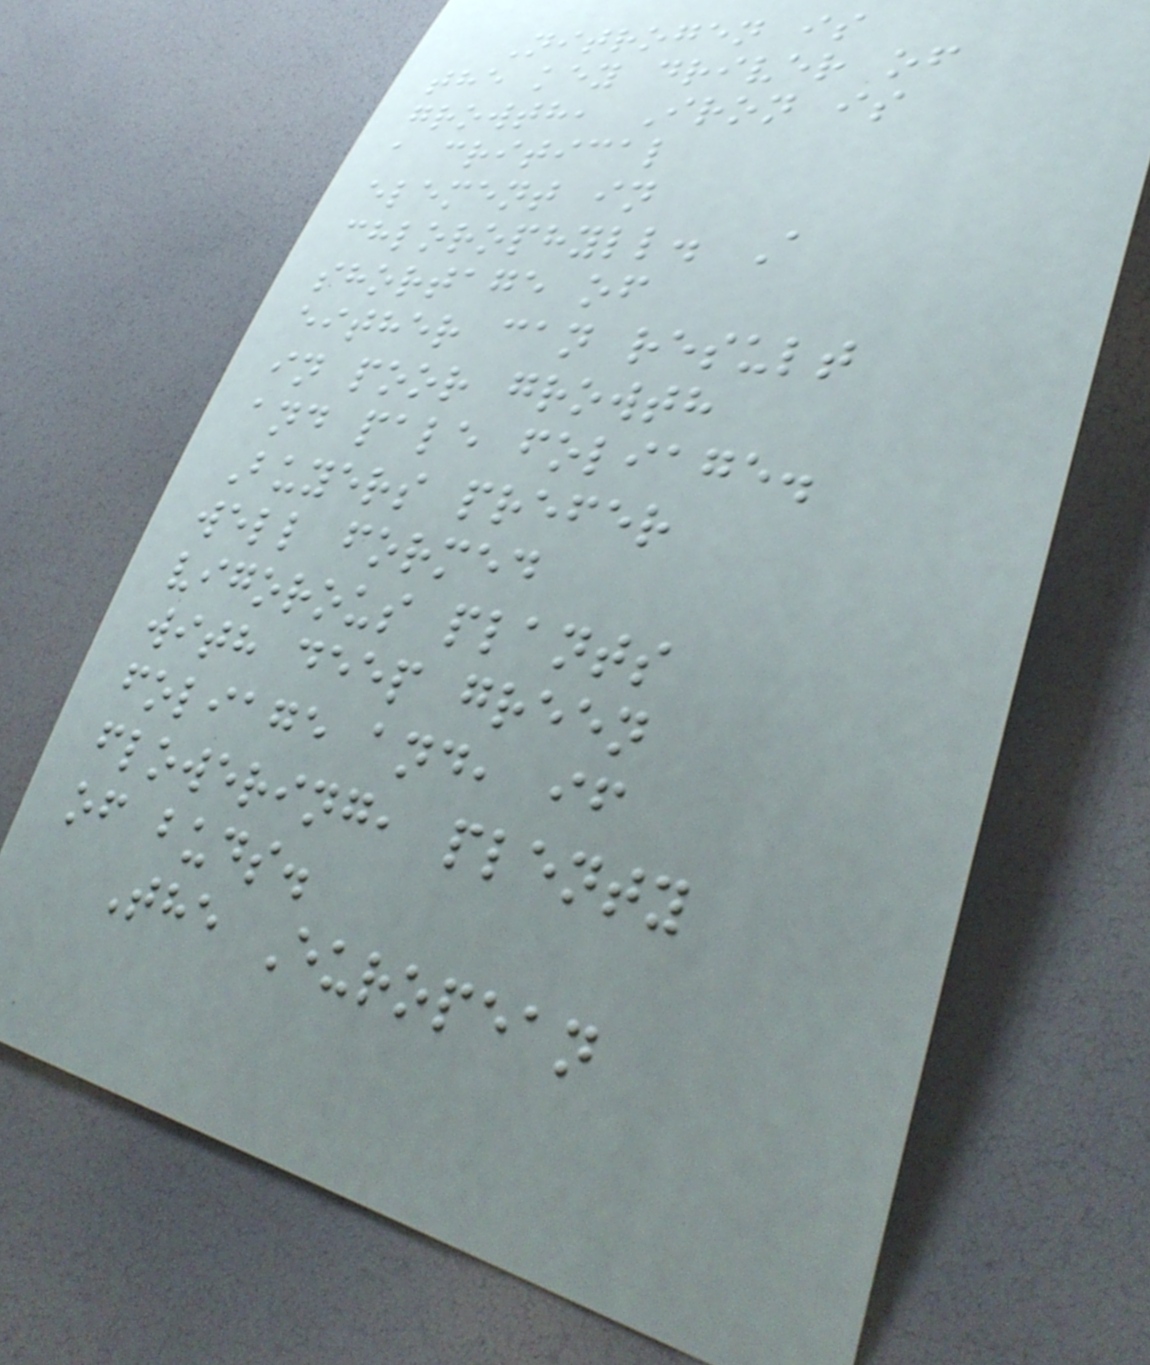Nitrogen is
the key driver of
growth, Iron is
a critical
element in
chlorophyll. A
shortage of
either can result
in poor growth
and pale foliage.
Buyers prefer
well formed
vigorous plants
with deep green
foliage and, if
flowering, plenty
of buds.
The European
